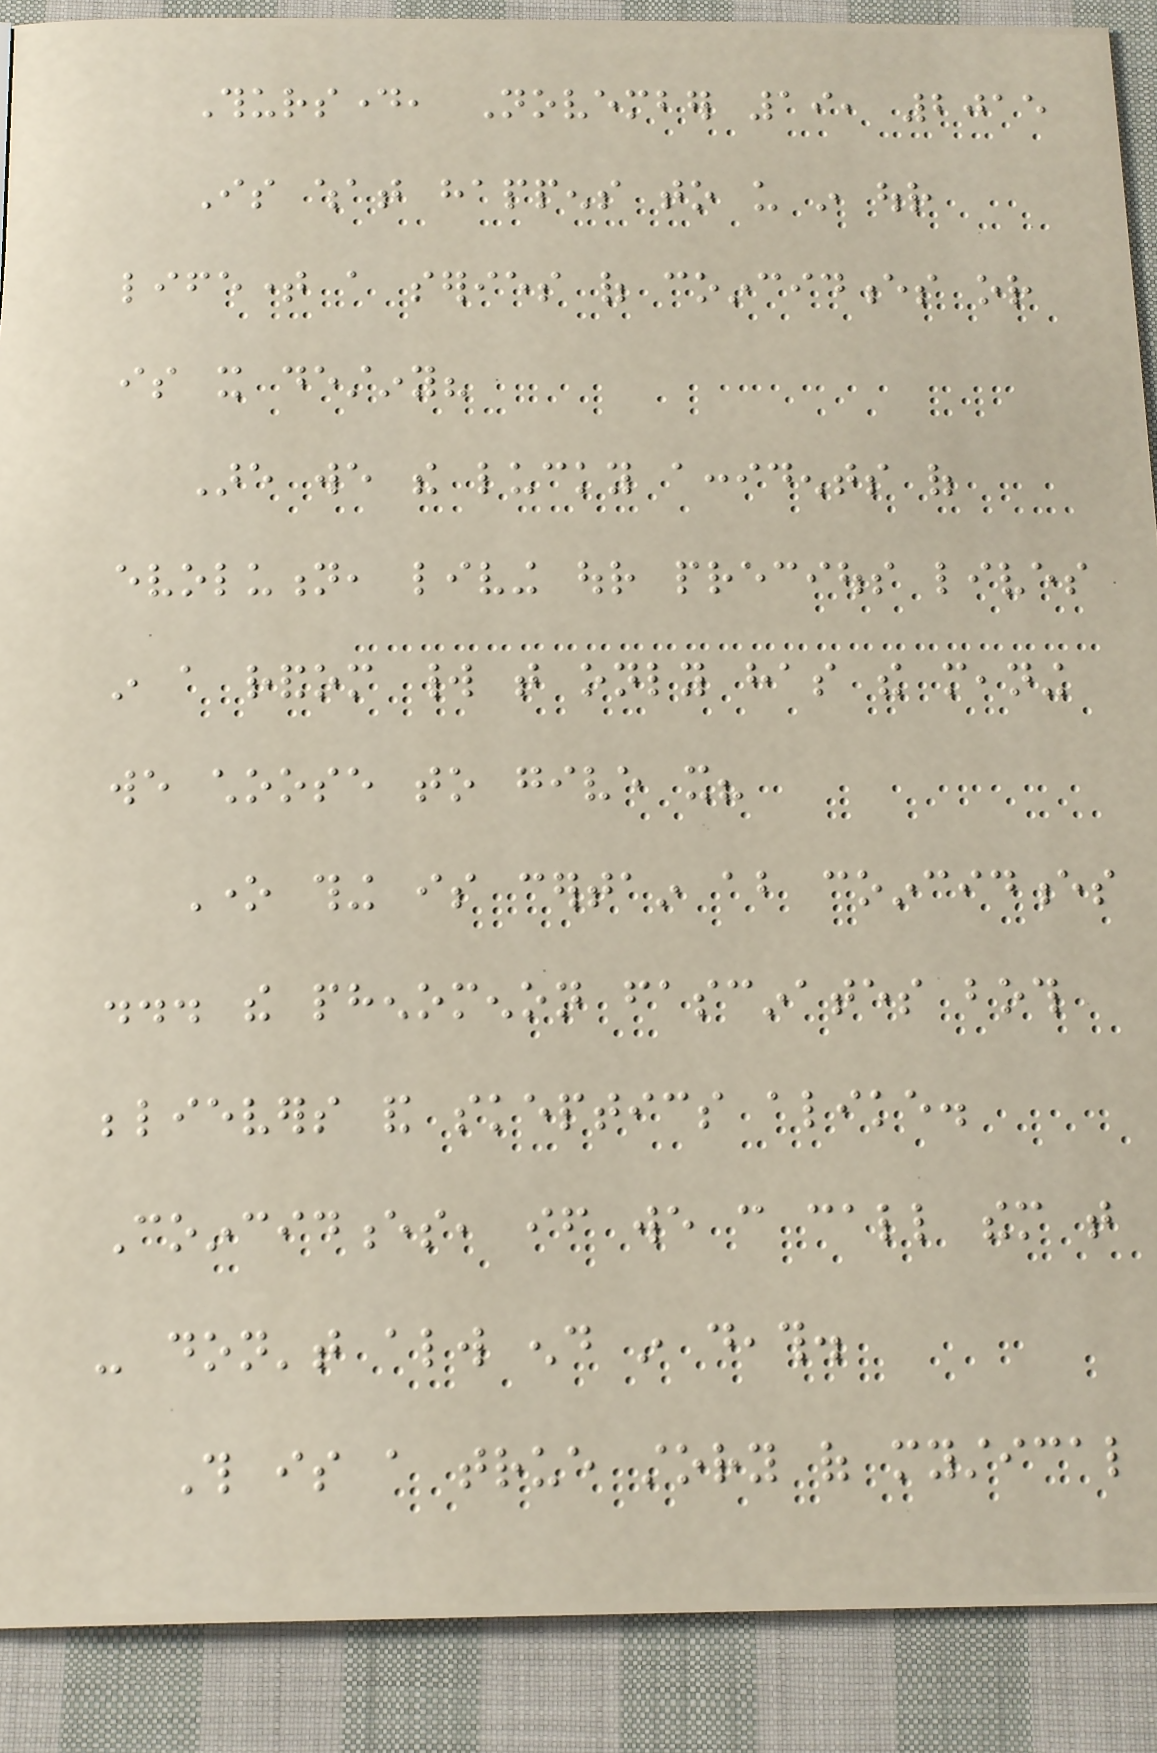Thursday, November 19, 2015
Is what happens to us in our
lifetime a series of coincidences or
is it destiny?
Are we the lucky accidents of
evolution, living our precious lives
in a random world that only has the meaning
we choose to give it?
One thing is certain about coincidences
... the phenomenon fascinates both
believers and skeptics alike.
Coincidences, if we can call them that
- don't always end in death.
This is a true story of mystical
